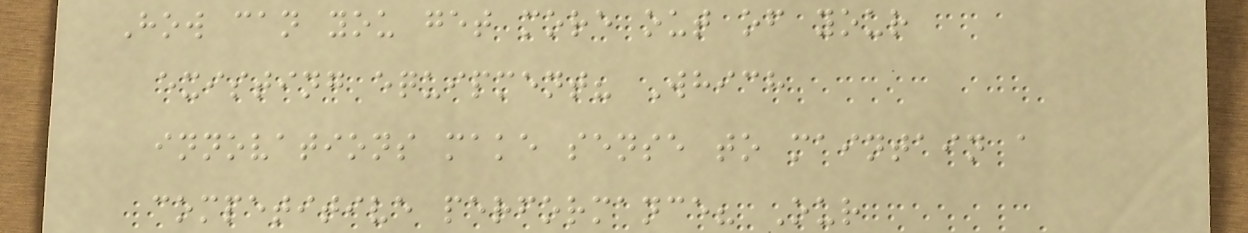How can you get more out of your
existing equipment? Which
innovations make sense to maintain a
competitive performance? Our
